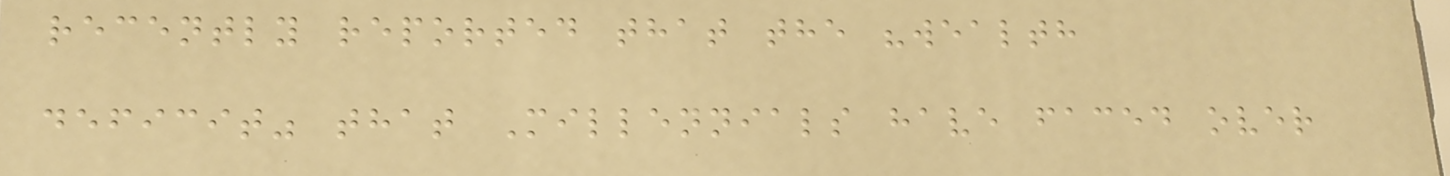recently reported that the "wealth
deficit" that Millennials have faced over
